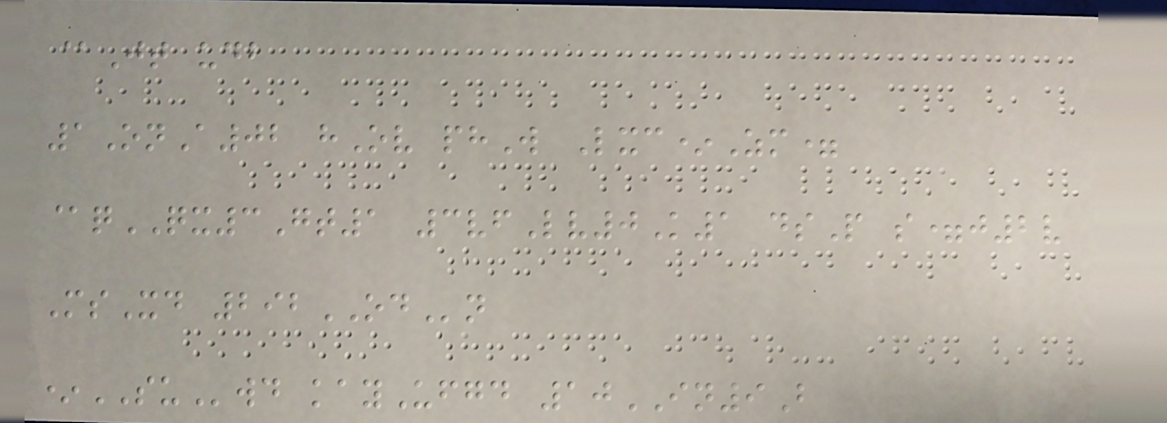@Jt udb
1OnA02 hOv phW Lxc*Zm=
@qQX3Gt1 3vfLv0K1 dsP s=j2v
MsXd 292ODn
*SUwd kayUfgd 10IN9B
